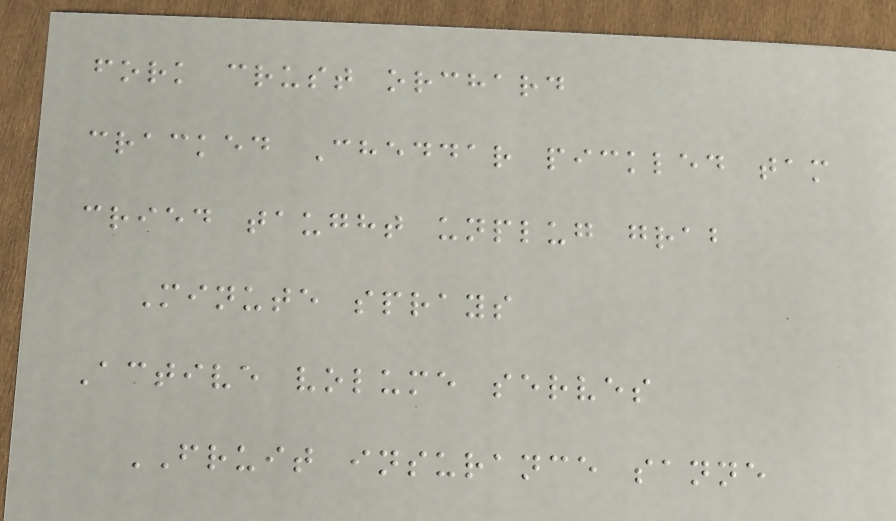fork crust orchard
cracked Cheddar pickled tam
cried taught unplug grab
Minute sprays
Active volume serves
FRUIT insurance sanne
